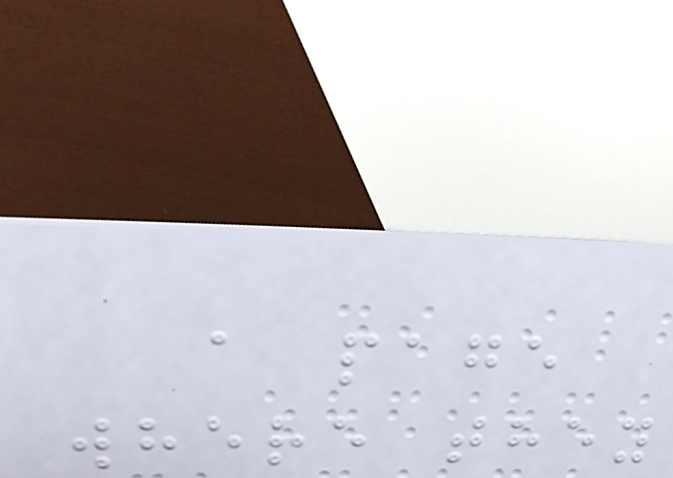a page
where they
